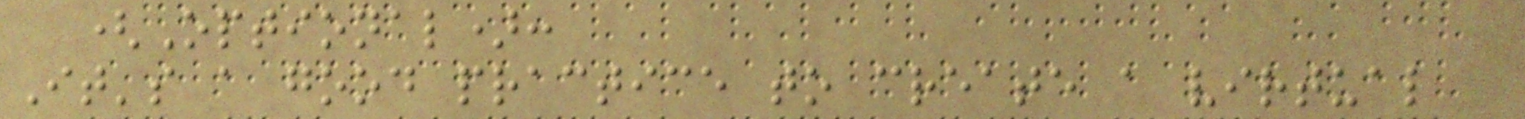(Optional):
It's a good practice to create a virtual
